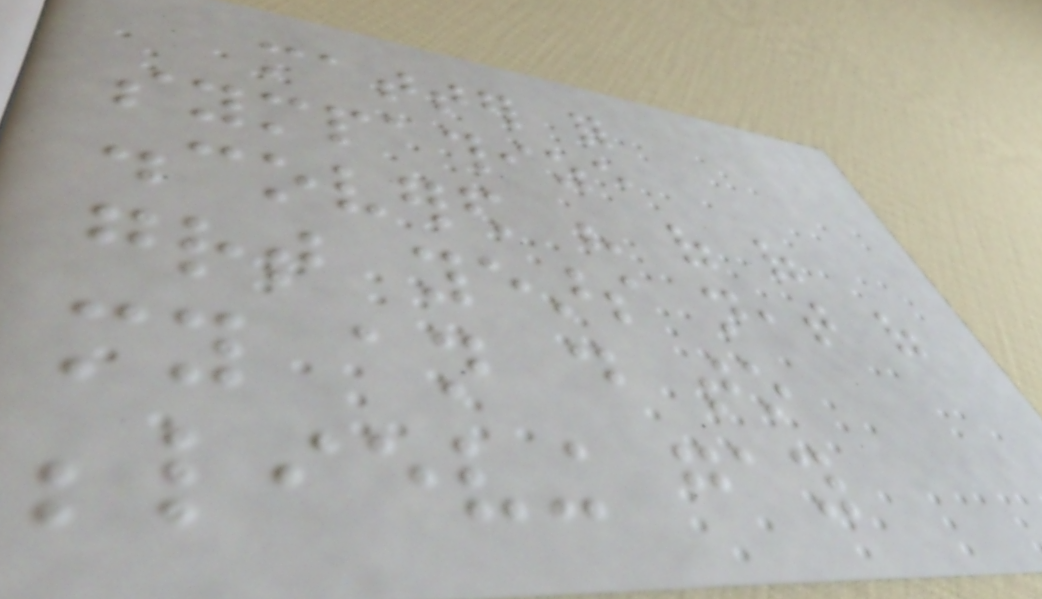matter for
sympathize
discovered his of of
great years neat of
my an do to
believing gay
